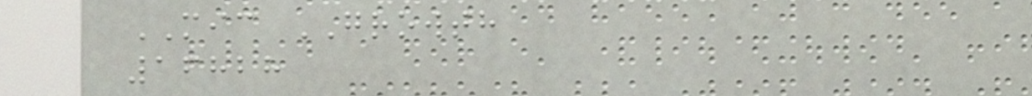MIC GROWTH
16828
